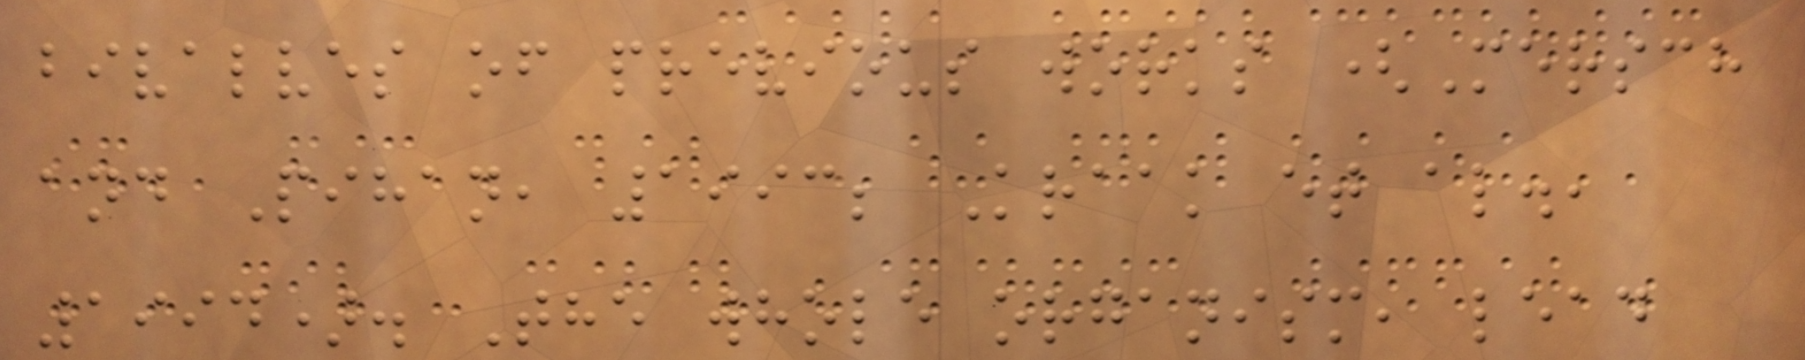bivalves of previous works (Mersch
and Pihan, 1993; Kraak et al.,
1994). The whole organism, lead
